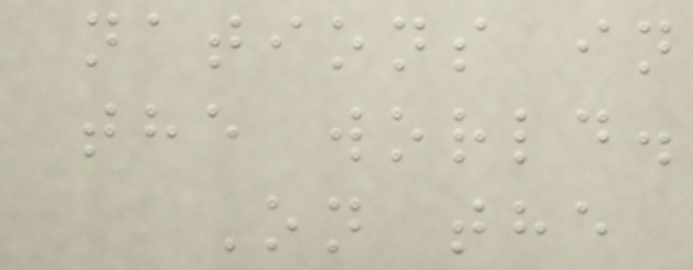nations in
the world.
On the
